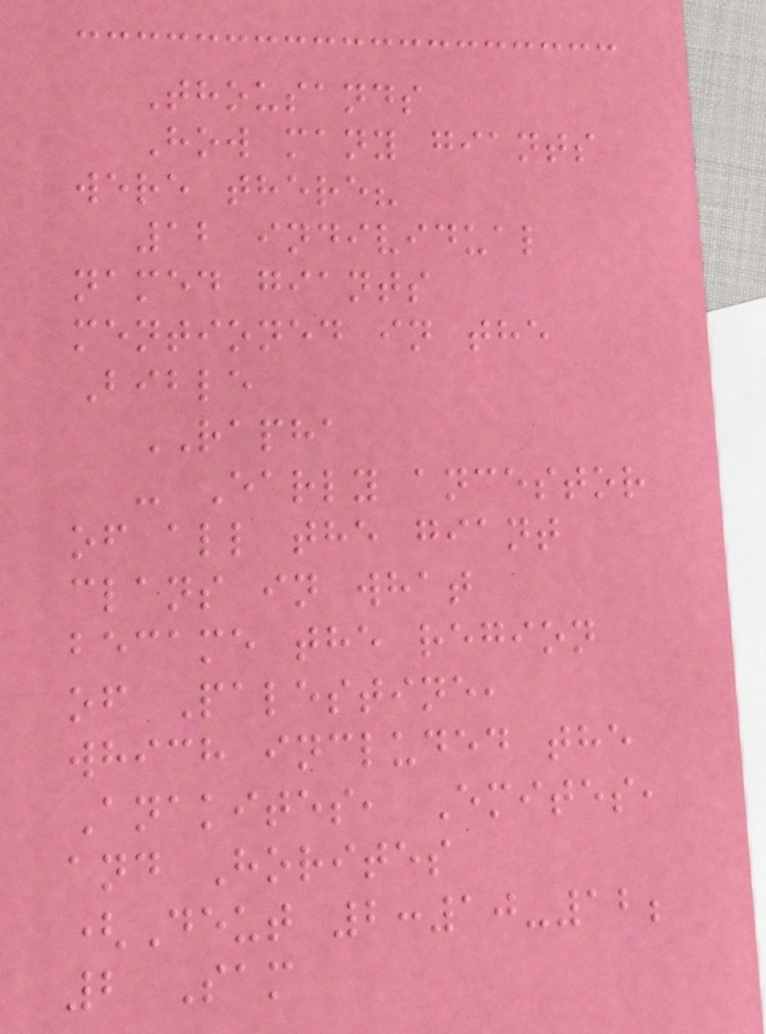Thousands
How many giants
were there?
12 individual
named giants
mentioned in the
Bible
RAPHA
- Early ancestor
of all the giant
clans in what
became the region
of Palestine,
which included the
Anakites, Emites,
and Horites
(Deut 2:10-12;
2 Sam
